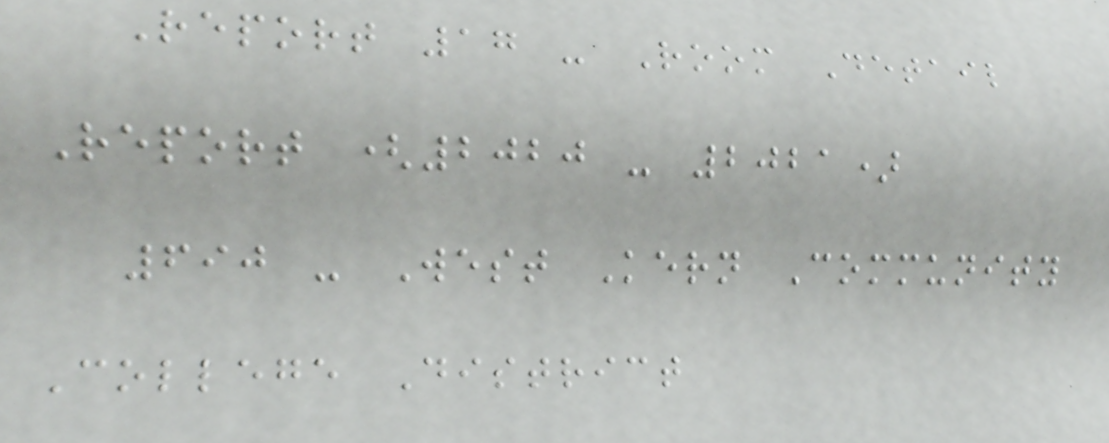Report 17 - Room Detail
Report (2020 - 2021)
690 - West Kern Community
College District
